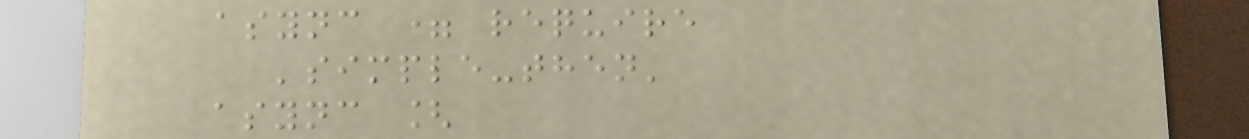async = require
'simple-then'
async [
